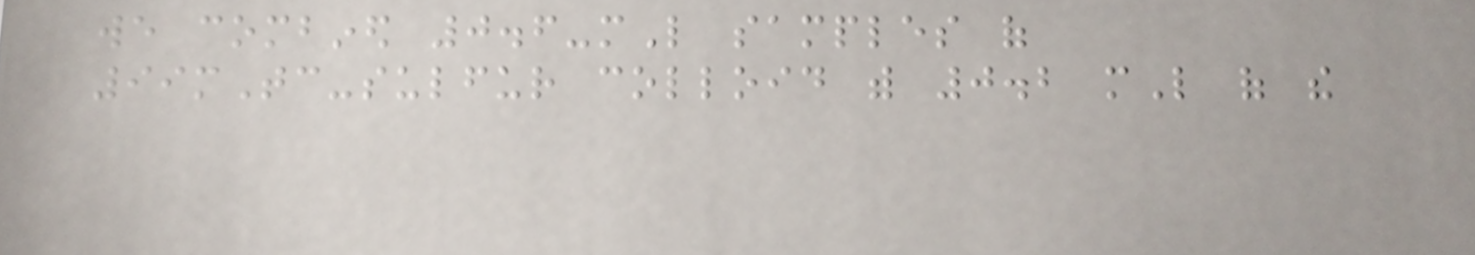we combined 0.6-mL samples of
99mTc-sulfur colloid with 0.2 mL of the
